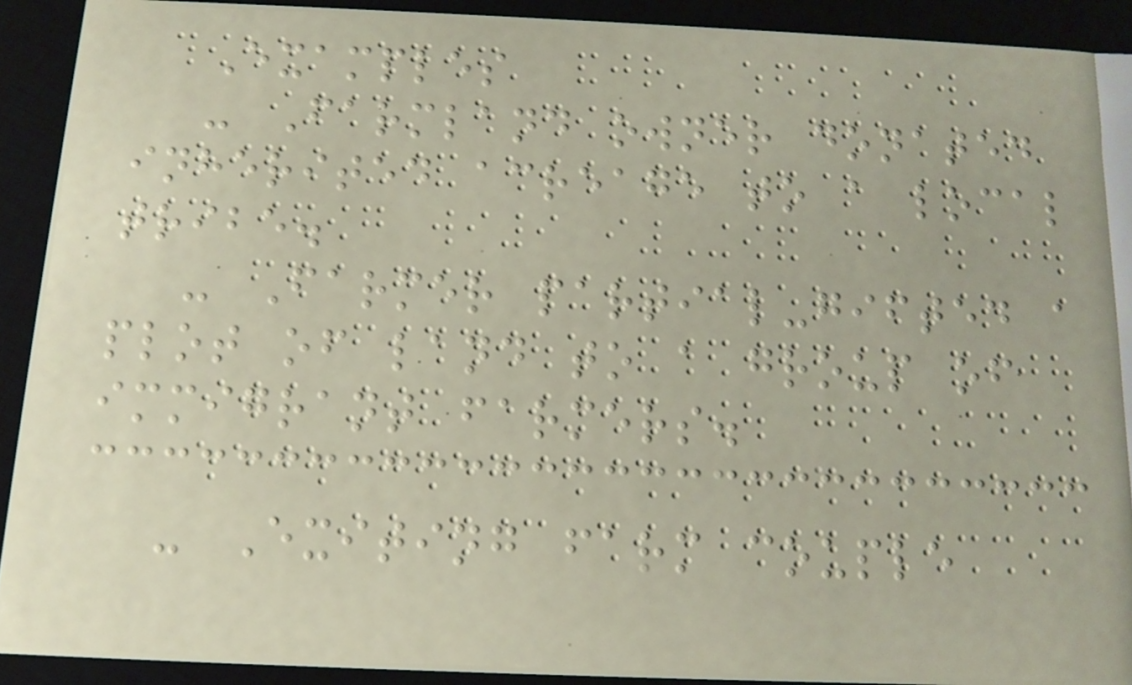Examples
- Farmland owner donated
inherited acreage to a local
tribe.
- Farmer partial-gifted a
plot of land to a group of
immigrant farmers.
- Exiting farm couple
